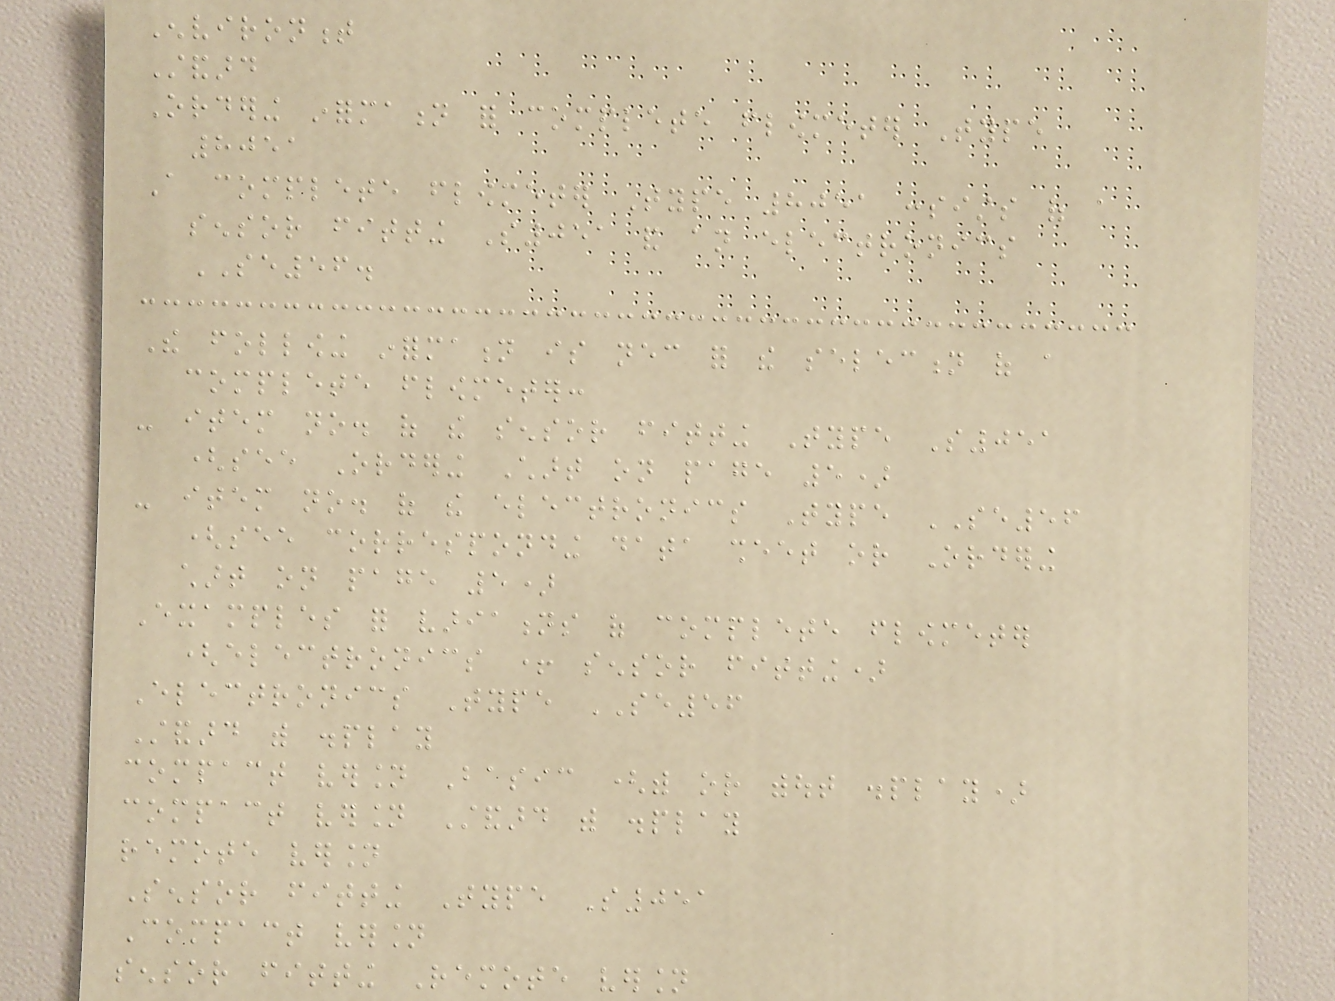Environment
Standard
Ordering information for complete flowmeter Type
8051
A complete flowmeter Type 8051 consists of a
sensor fitting S051 and an electronics
SE56.
The following information is necessary for the selection of a
complete flowmeter:
- item no. of the sensor fitting Type S051
(see Ordering Chart on page 5)
- item no. of the electronics Type SE56
(see corresponding data sheet or Ordering
chart on page 5)
Examples for variations of complete flowmeter
(electronics + sensor fitting)
Electronics Type SE56
Standard with display
compact version Basic (with or without display)
compact version Standard with display
remote version
Sensor fitting Type S051
Compact version
sensor fitting Remote version
